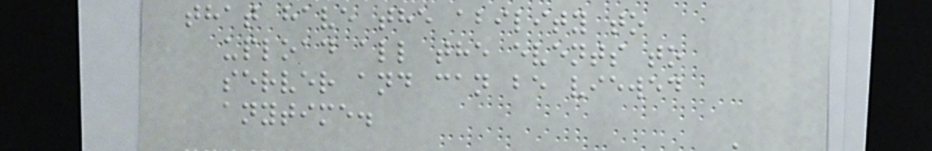that have the ability to
upload all the events to
server and can be viewed
anytime.
